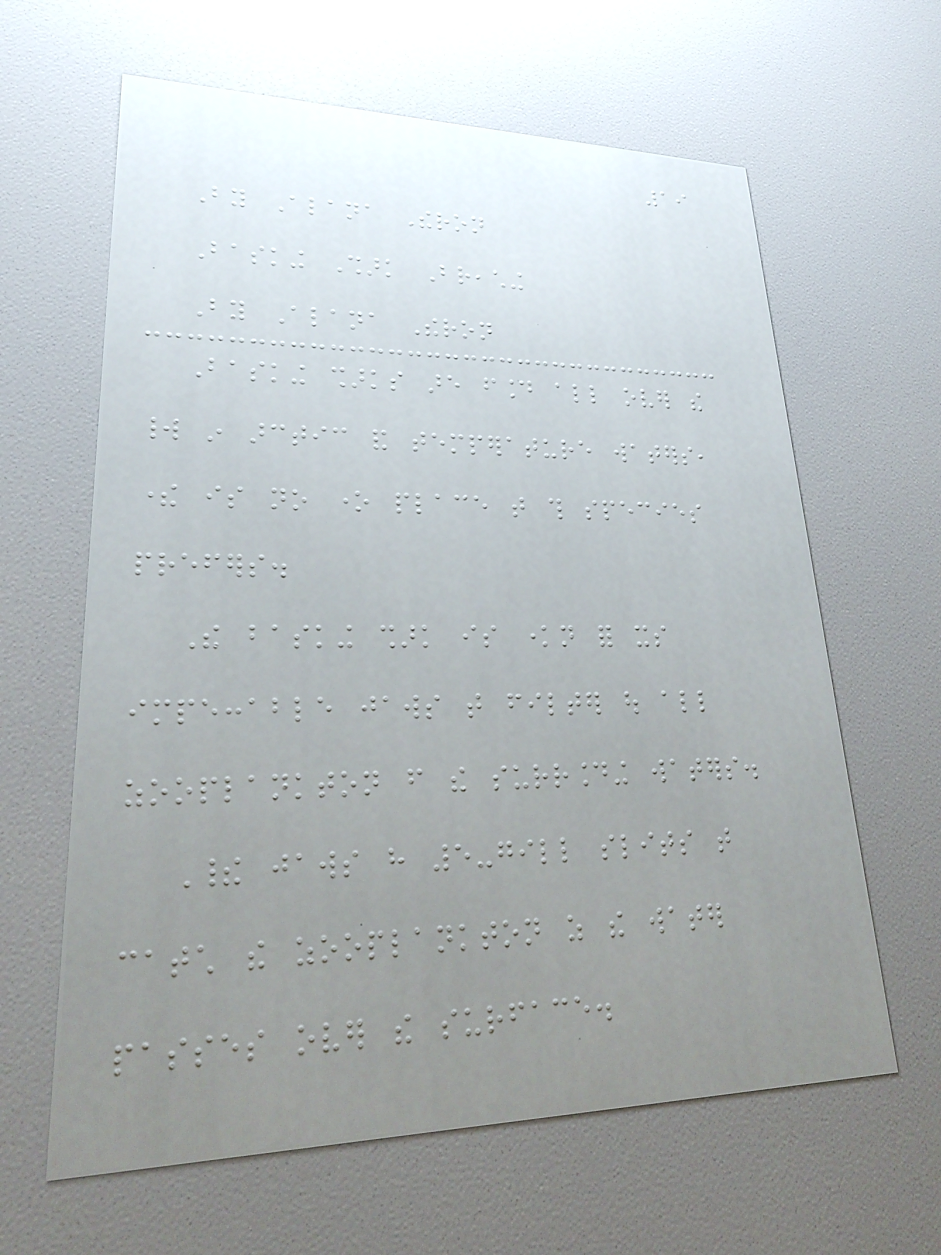19
By Alana Theron
Basking Shark Breaching
By Alana Theron
Basking sharks are found all over the
world in arctic and temperature waters,
there is no one place that this species
prefers.
The basking shark is known for its
impeccable jaws that filter out all
zooplankton from the surrounding waters.
Their jaws have 5-gill slits that
catch the zooplankton as the water
passes over the surface.
